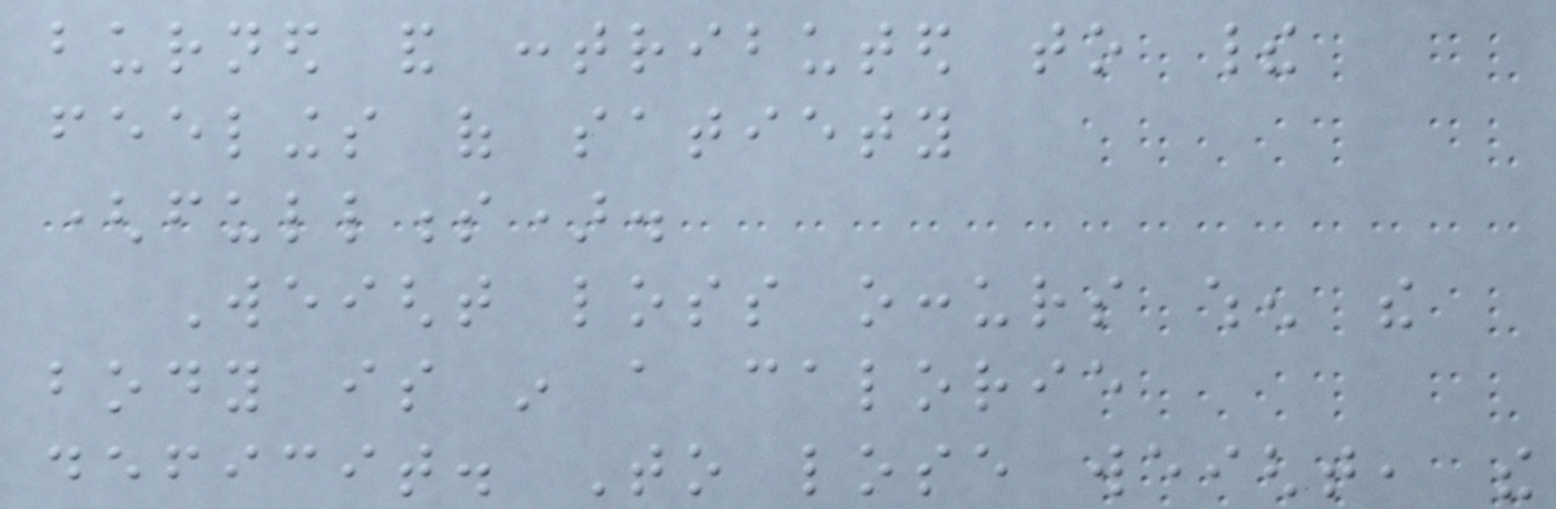burned and contributed to their
feelings of satiety
(fullness).
Weight loss occurs when the
body is in a calorie
deficit. To lose weight, the
